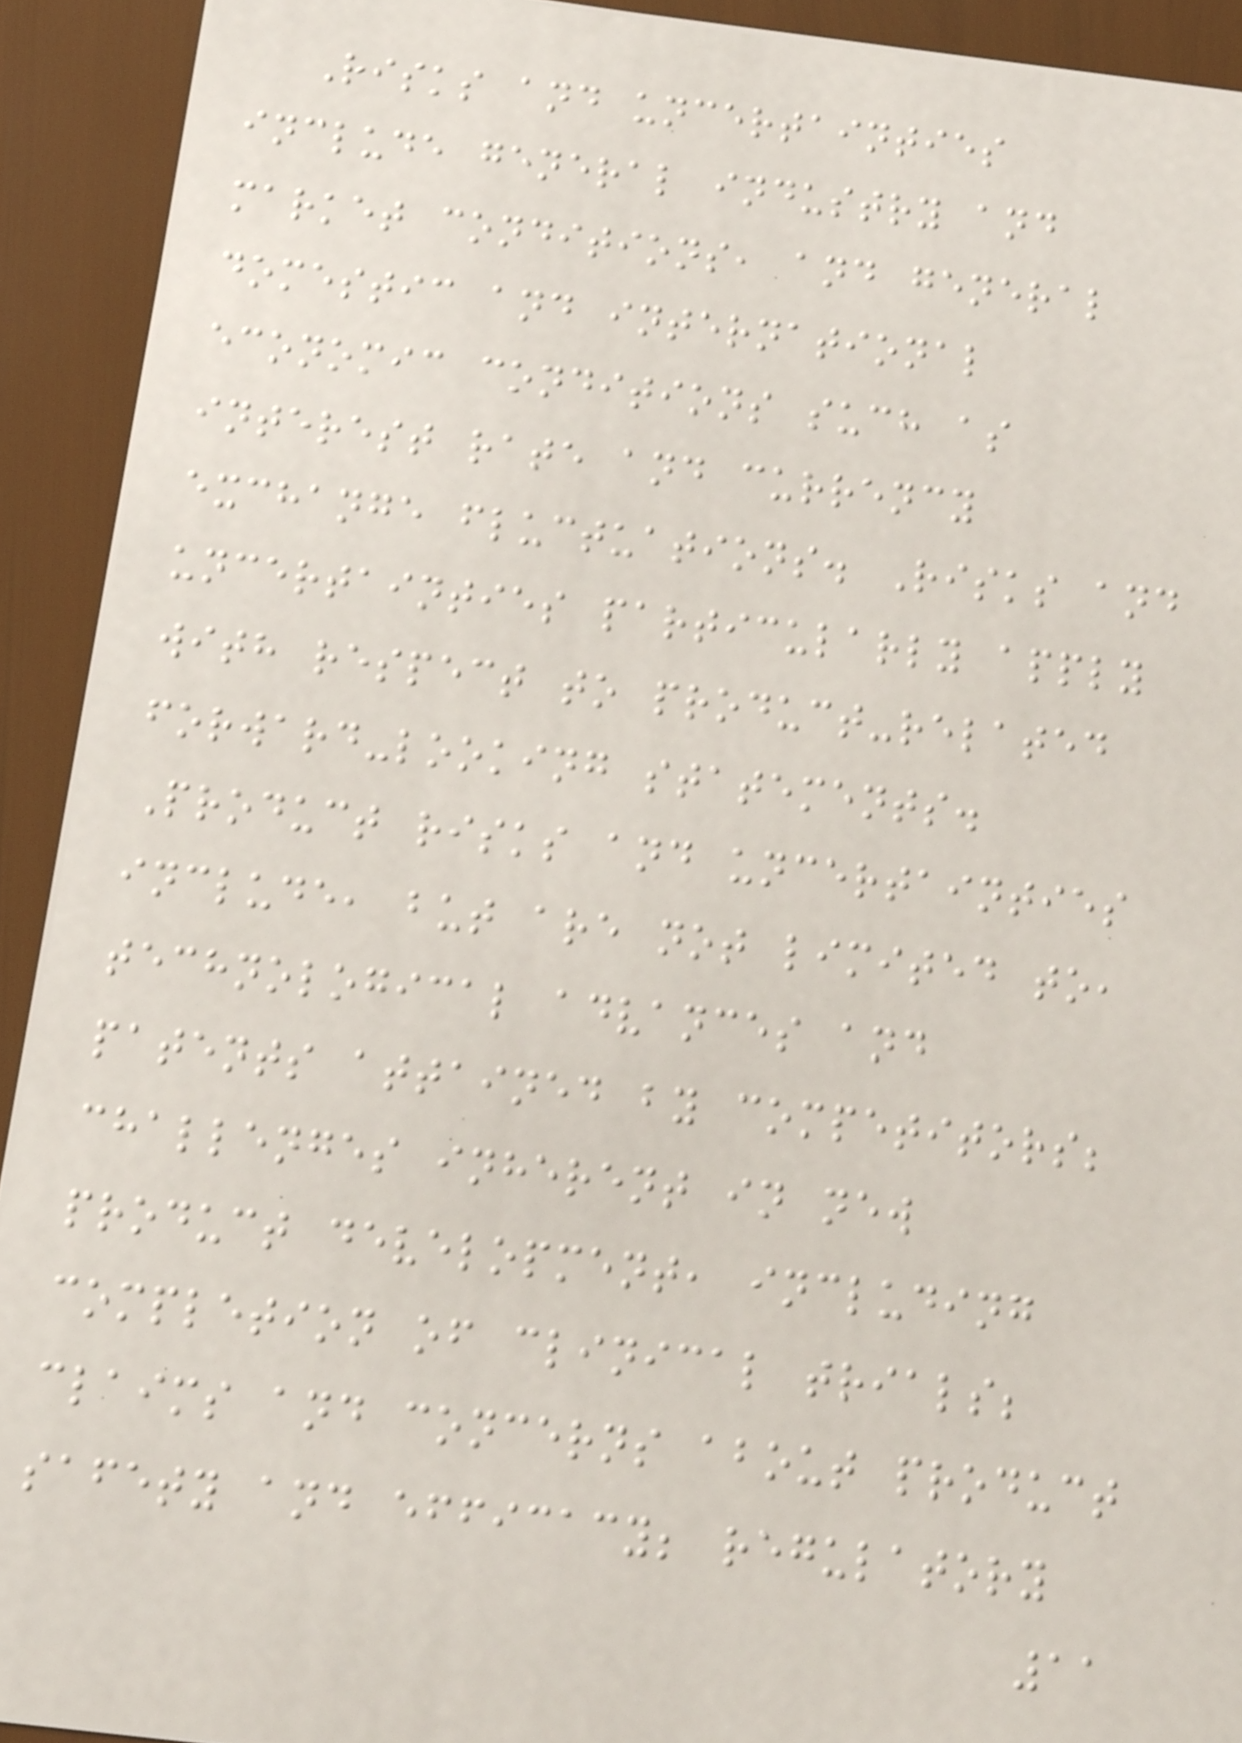Risks and uncertainties
include general industry and
market conditions, and general
domestic and international
economic conditions such as
interest rate and currency
exchange fluctuations. Risks and
uncertainties particularly apply
with respect to product-related
forward-looking statements.
Product risks and uncertainties
include, but are not limited to,
technological advances and
patents attained by competitors;
challenges inherent in new
product development, including
completion of clinical trials;
claims and concerns about product
safety and efficacy; regulatory
11
